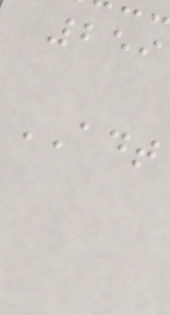259
ADT
